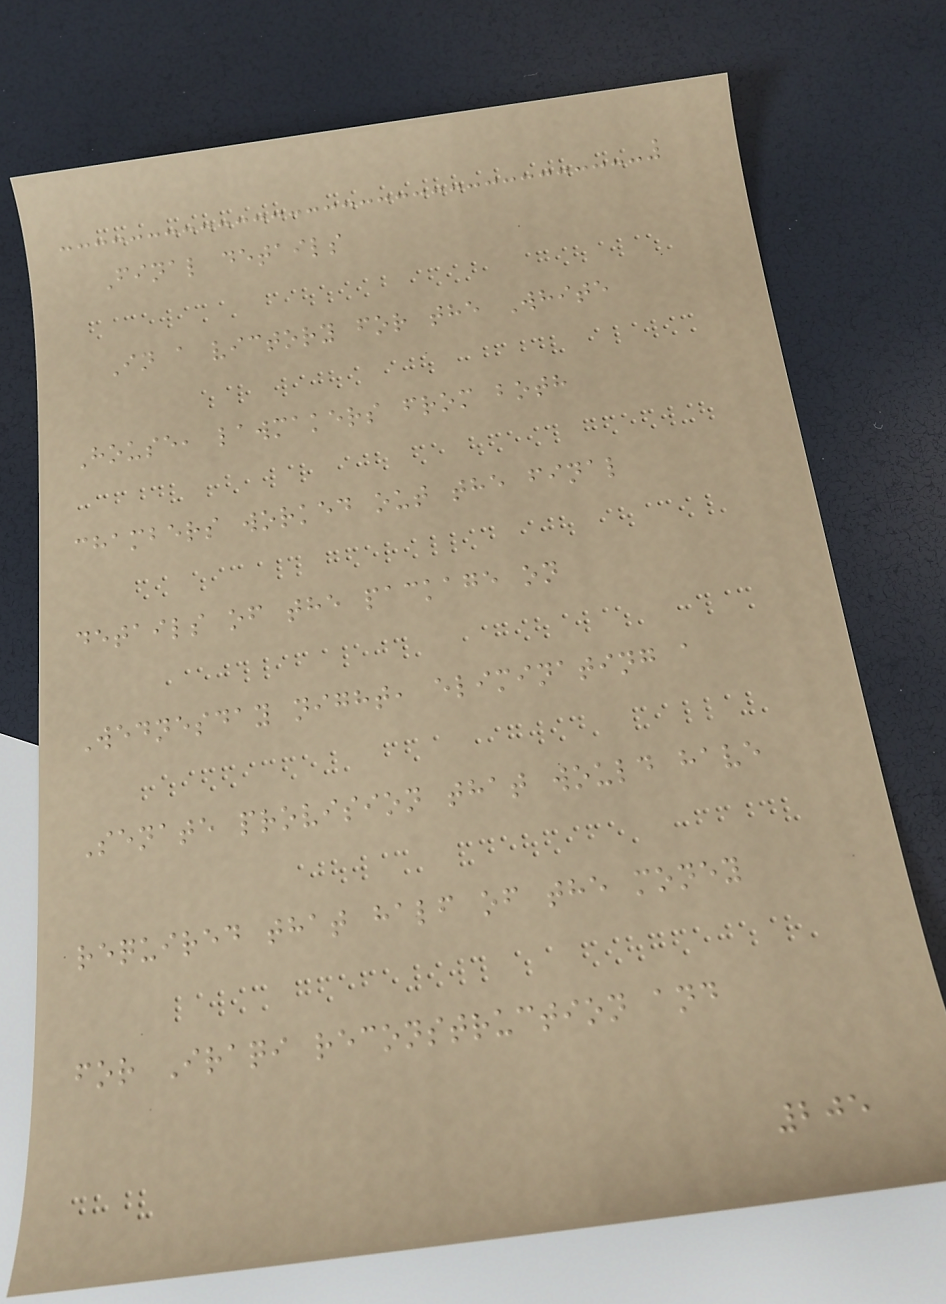Final details
In a victory for the White
House, lawmakers from both
chambers worked out the final
details of the package on
Wednesday night, eliminating a
Senate provision that would have
required that half of the money
for Iraqi reconstruction and
205
